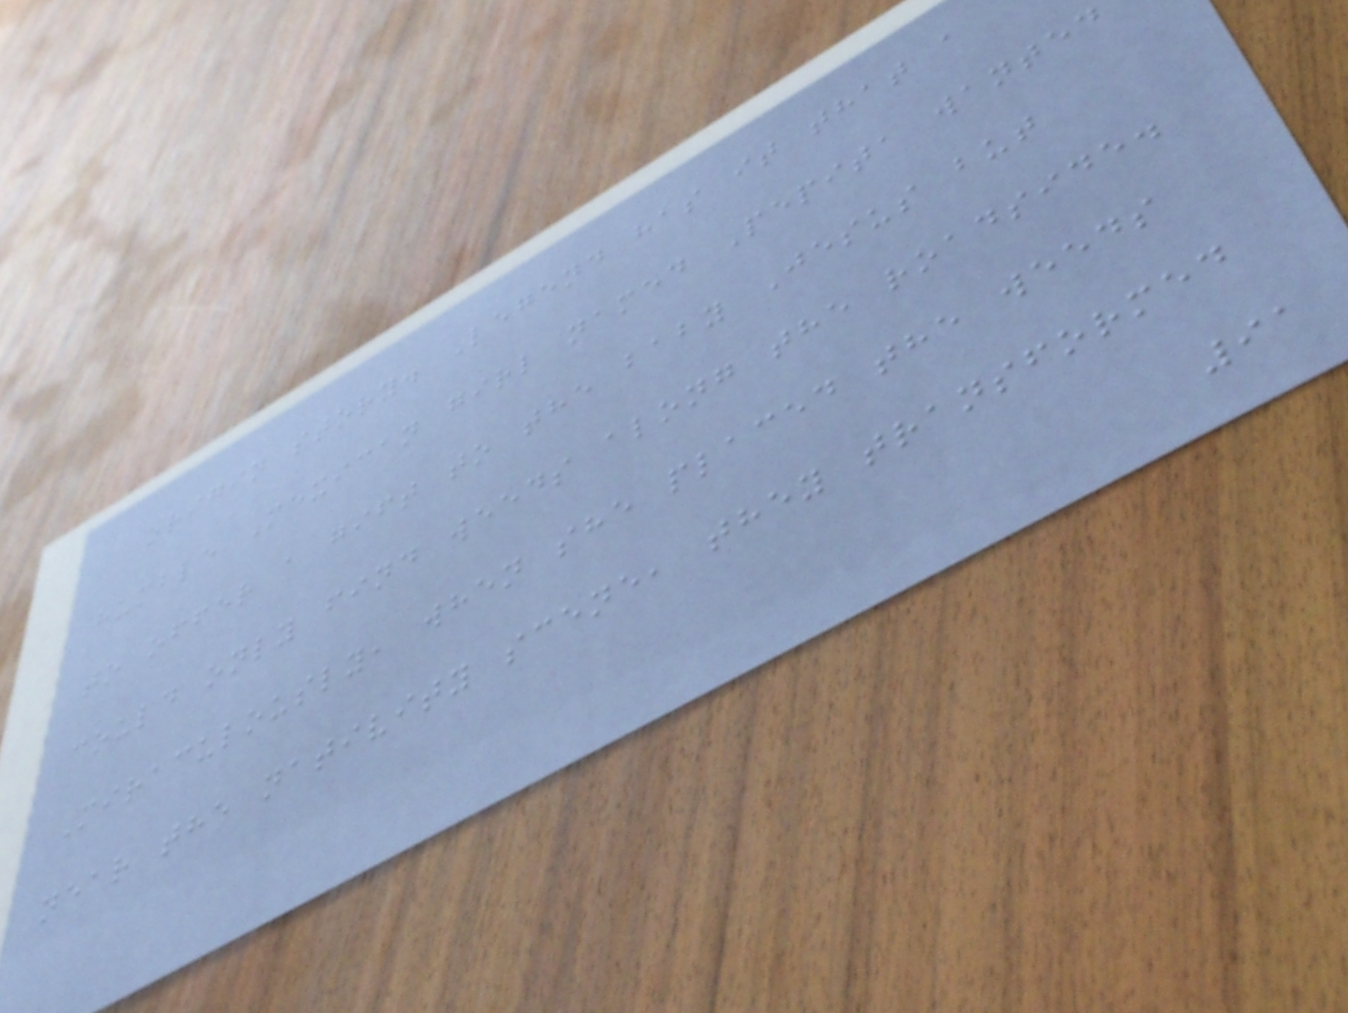origin story. Legend has it that a
humble Mexican girl named Pepita wanted
to offer a gift to the baby Jesus but
could only find weeds along the roadside.
Miraculously, when she placed the weeds
near the nativity scene, they transformed
91
